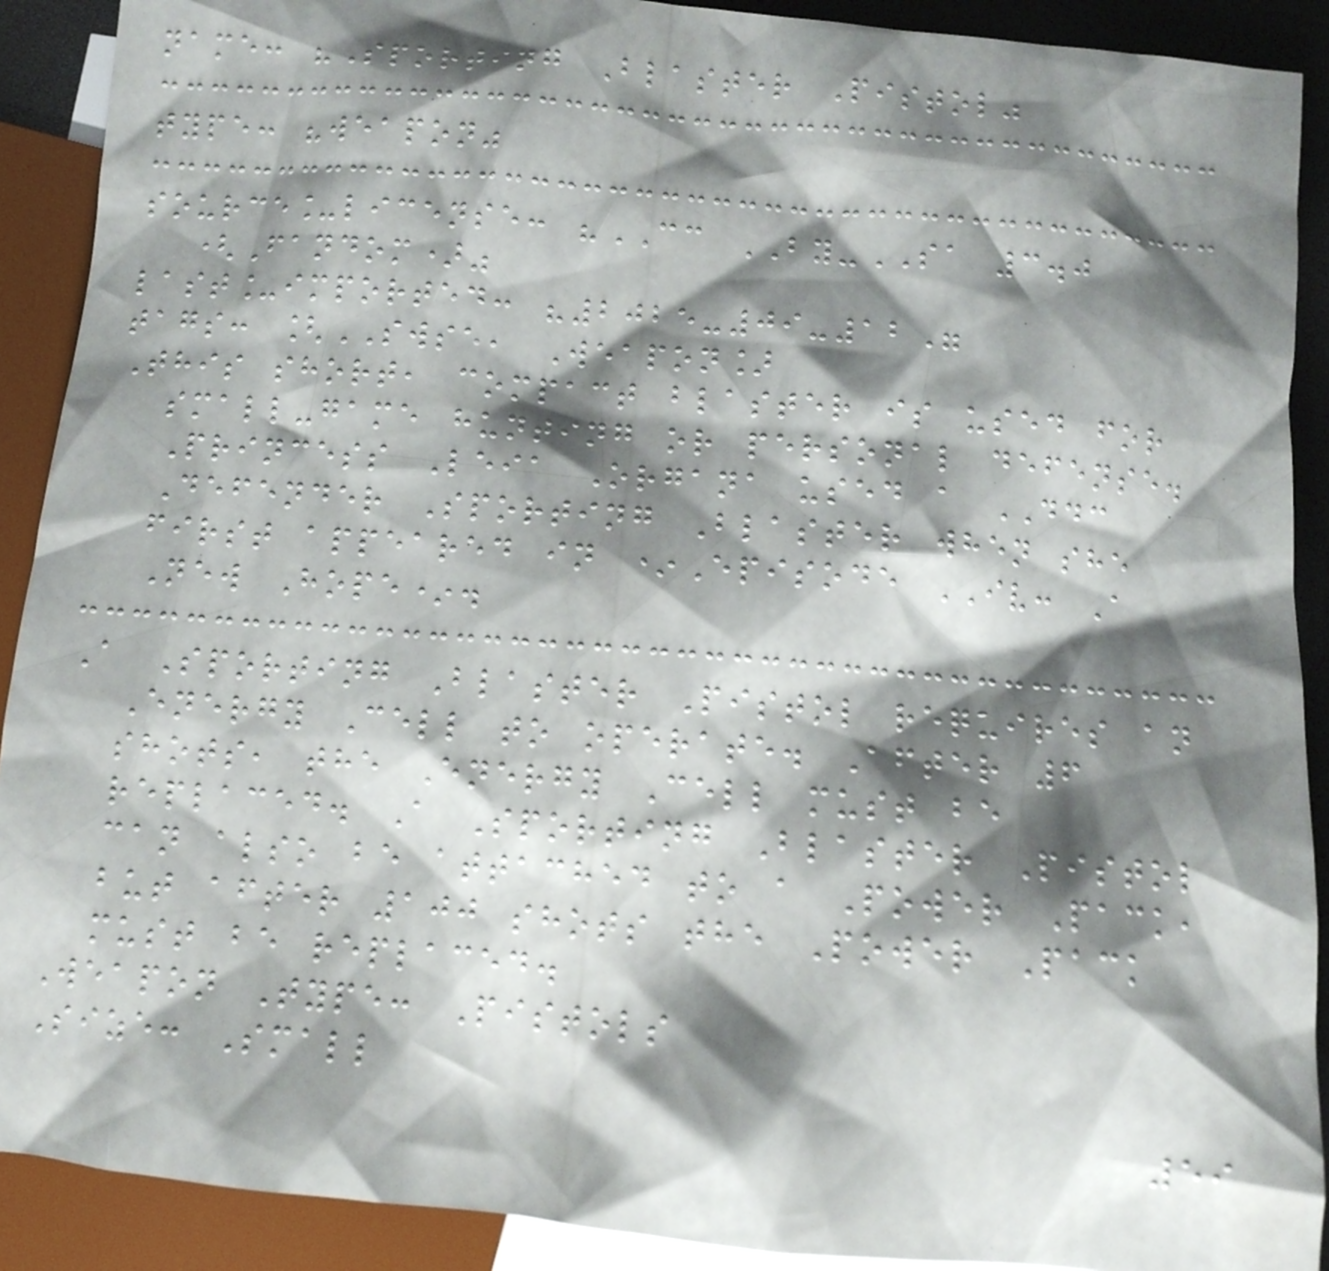name: "Sporting Blaster Pistol"
type: "weapon"
source_license: "CC BY-SA 3.0
(Fandom)"
last_imported: "2025-09-12"
tags: [SWSE, Weapon]
This short, compact blaster is used for
small-game hunting or personal defense.
Princess Leia Organa used a DDC
Defender Sporting Blaster when she
first appeared in *Episode IV: A
New Hope*.
A Sporting Blaster Pistol requires an
Energy Cell to operate. After 6
shots, the Energy Cell must be
replaced. A Sporting Blaster Pistol
can also be attached to a Power Pack,
but after 100 shots the Power Pack
must be replaced.
Weapon Type: Pistols
Size: Small
59
